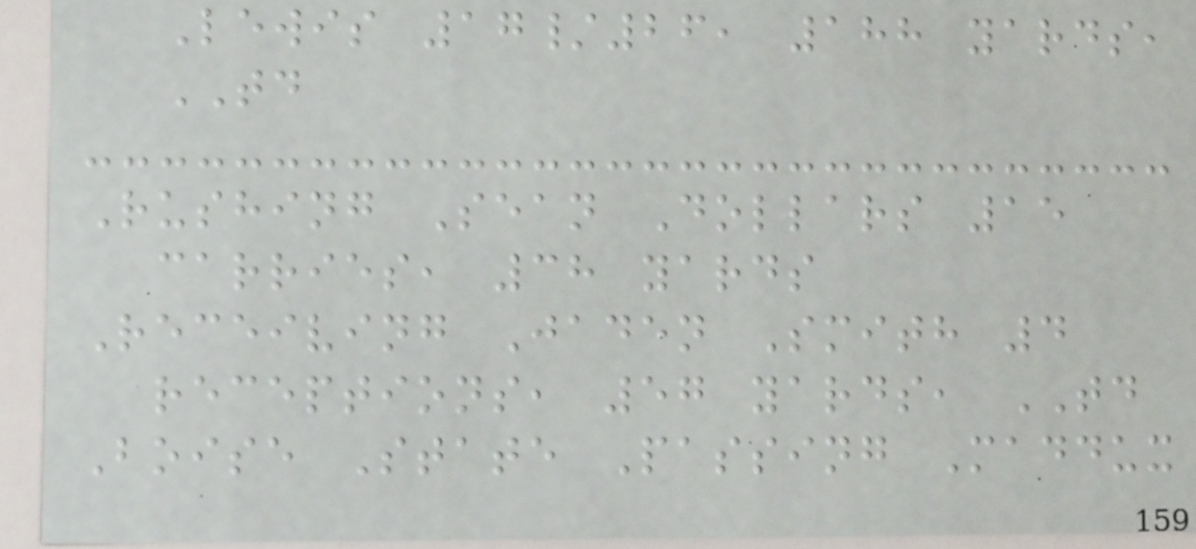Lewis 17/26, 188 yards,
TD
Rushing Sean Dollars 15
carries, 38 yards
Receiving Jaden Smith 4
receptions, 57 yards, TD
Boise State Passing Maddux
